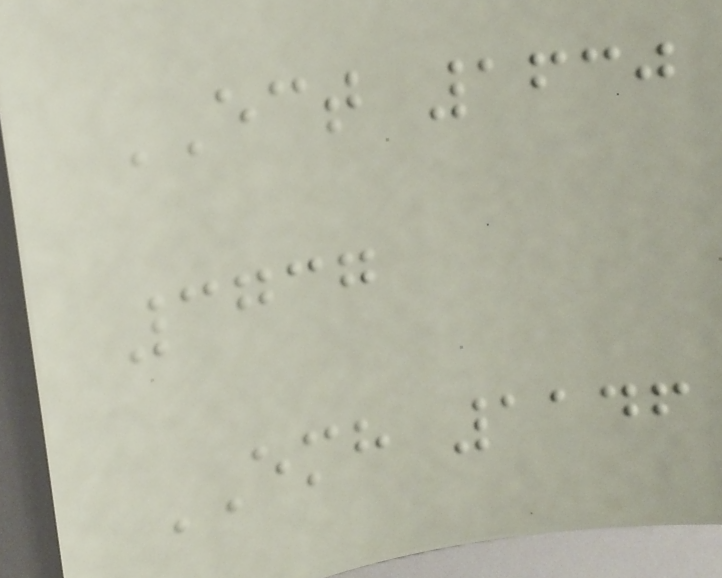ECT 1630
3737
EMH 1146
